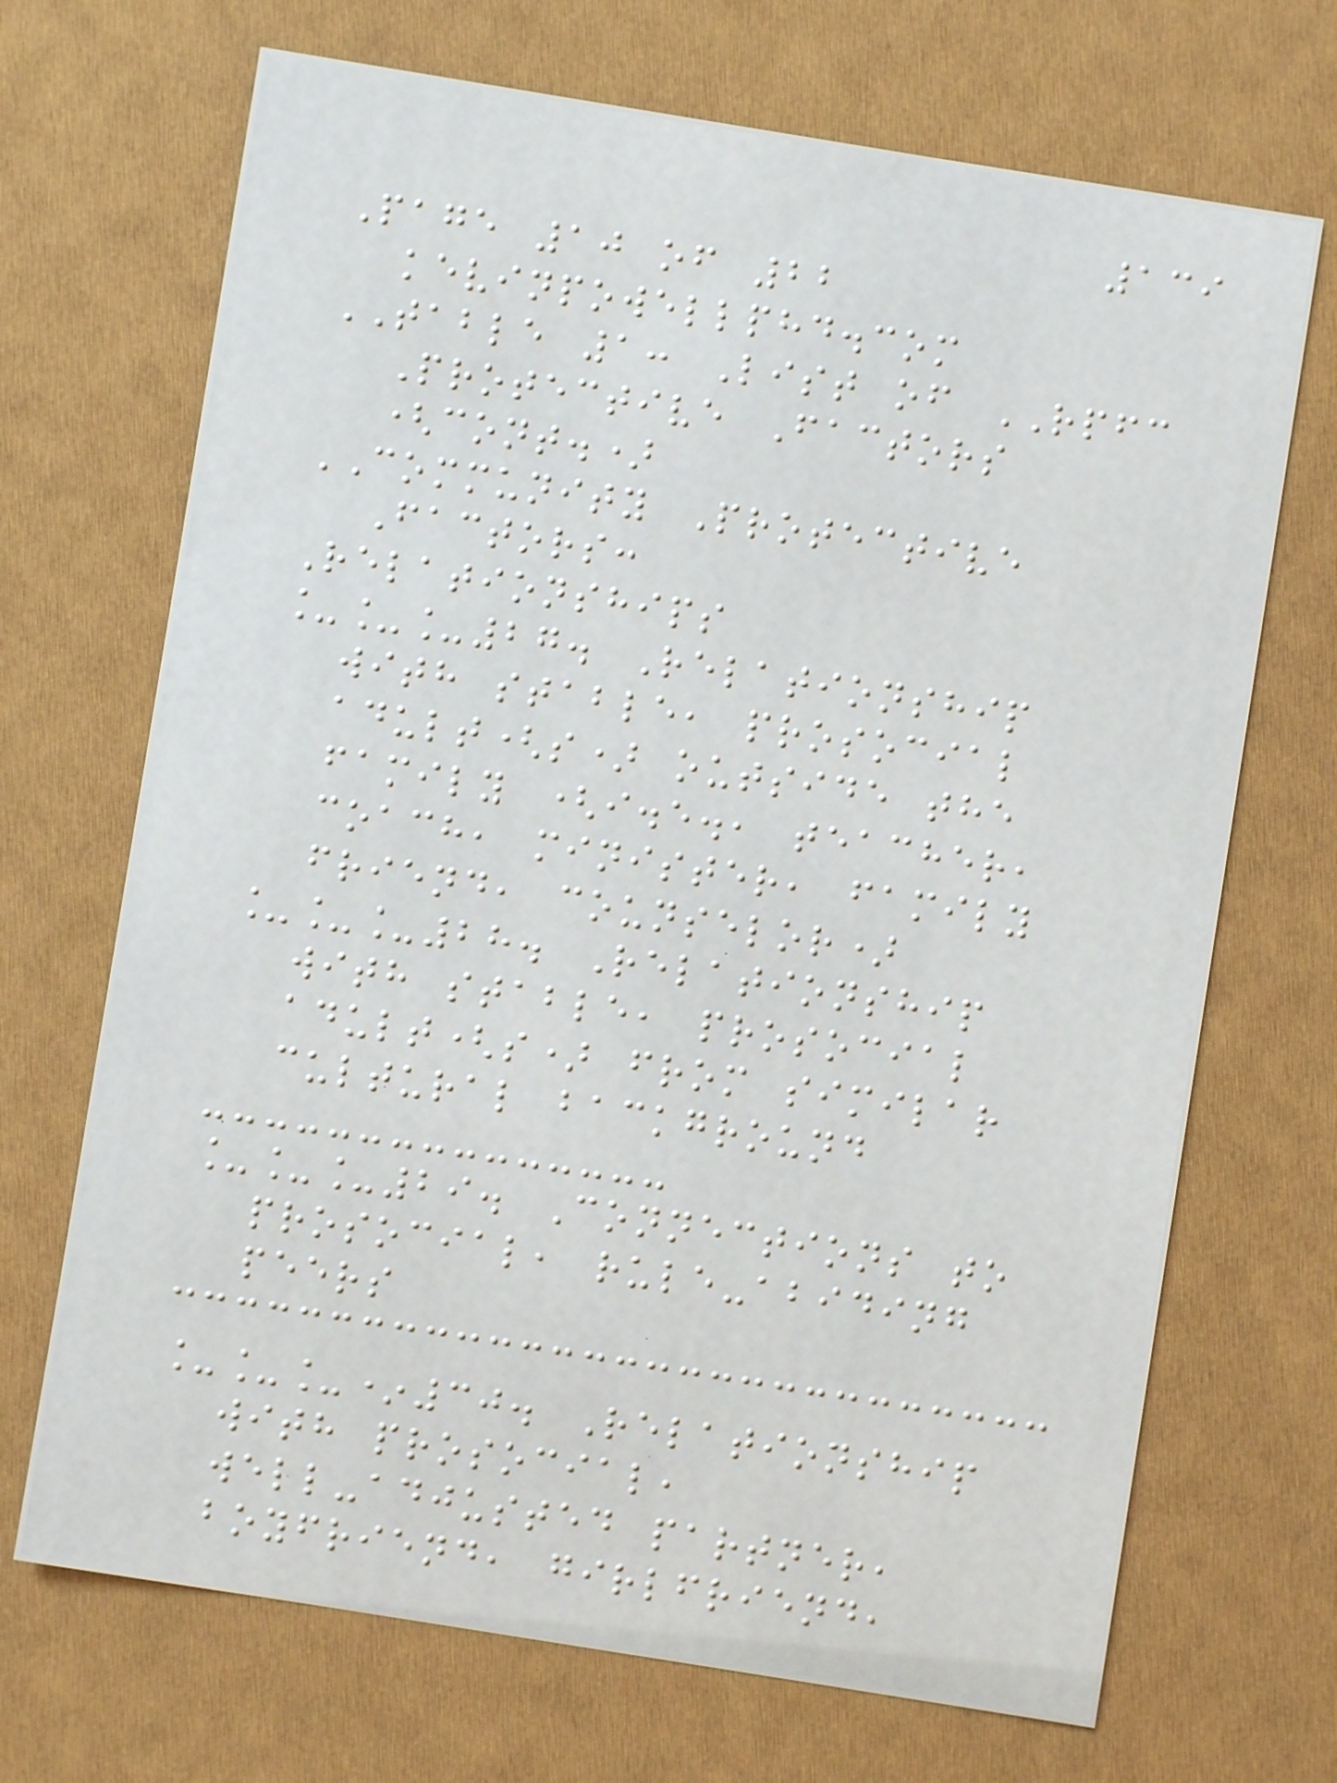139
Page 10 of 22
kevinpowellphd.com
TABLE 1: List of RPFC
Protective Factors
(cont.)
COMMUNITY Protective
Factors:
Relationships
___27. Relationship
with stable, prosocial
adult(s) outside the
family (i.e., teacher,
coach, minister, family
friend, counselor)
___28. Relationship
with stable, prosocial
adult(s) from similar
cultural background
___29. Connections to
prosocial, rule-abiding
peers
___*30. Relationship
with prosocial,
well-adjusted partner,
boyfriend, girlfriend,
